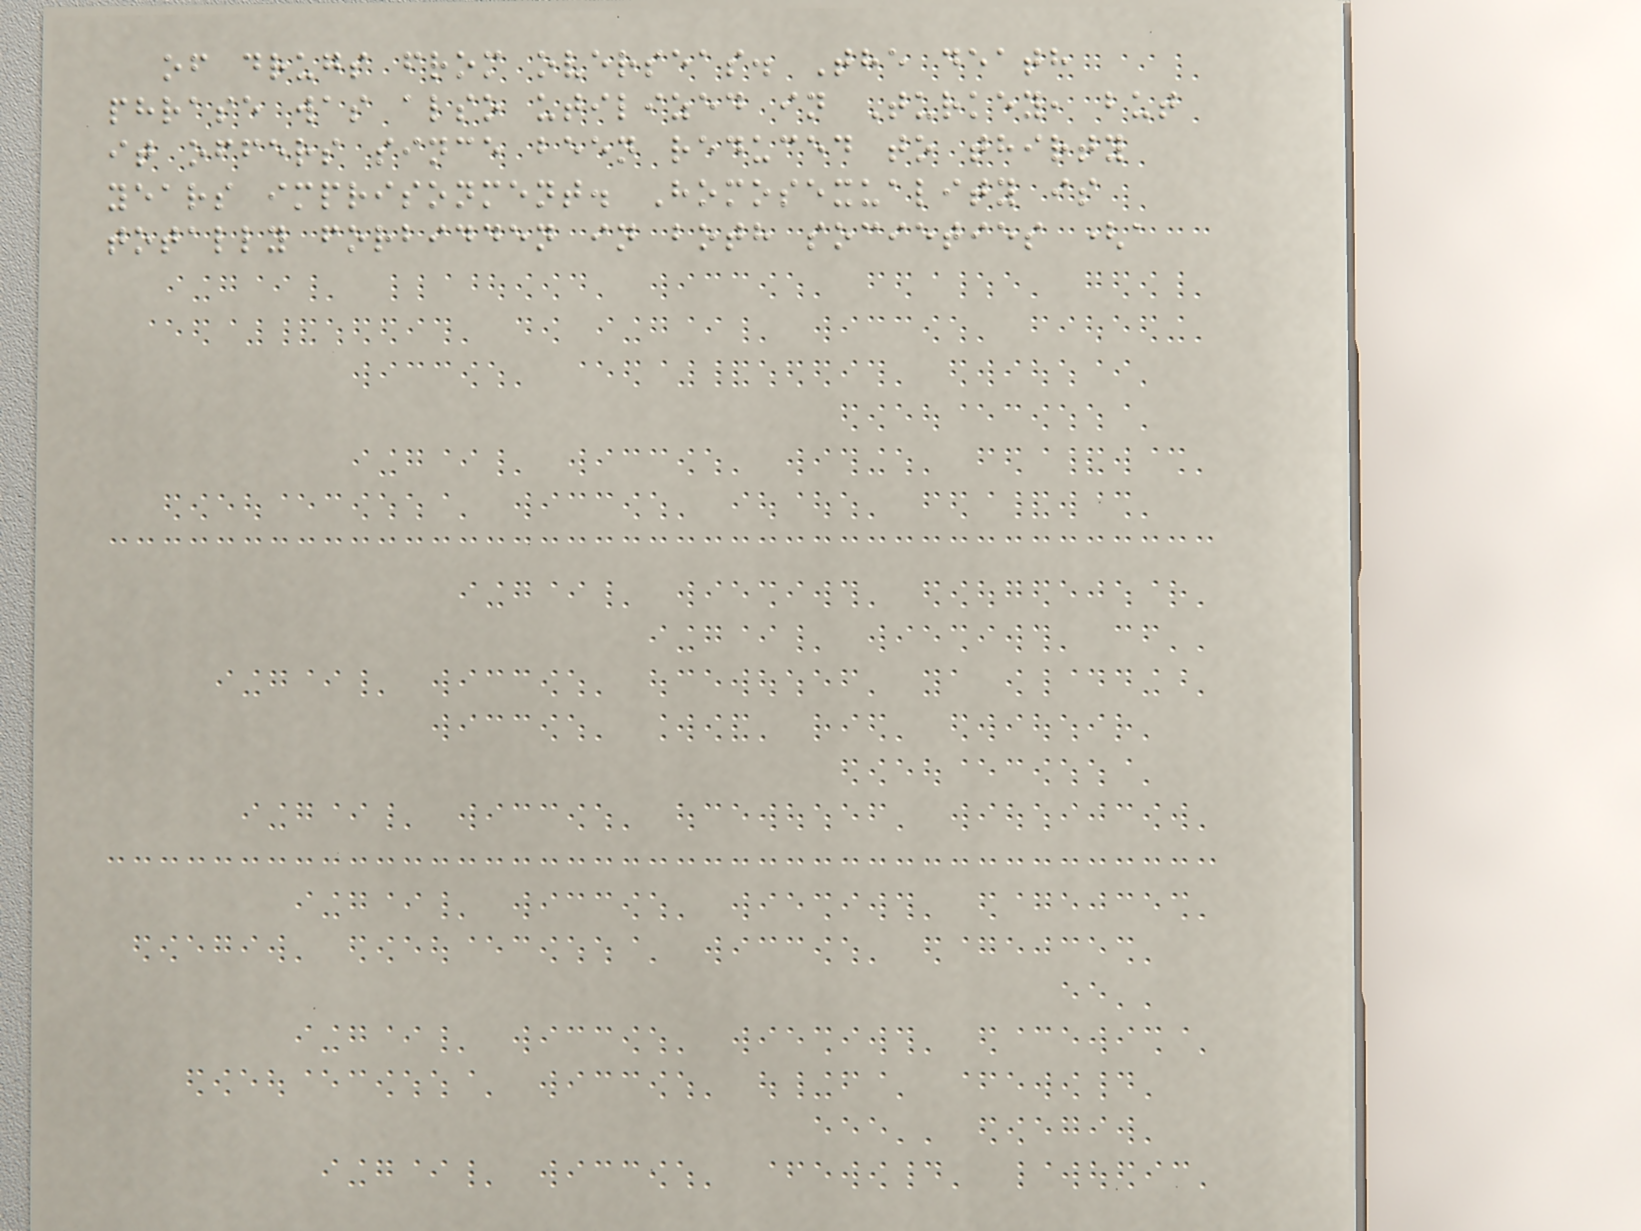of drugs from overseas. The death
phrase was also utilized in Turkey, but
it offers since been reduced to thirty
years imprisonment. Homosexuality is
totally forbidden in both societies (a
